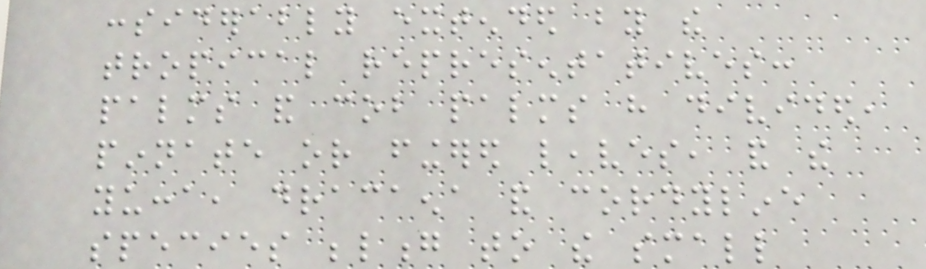considerably extended by the
tropical representatives:
palms and cob palms have divided,
pinnate or fingered leaves, and the
yucca, dracaena and cordyline
species belong to the small
